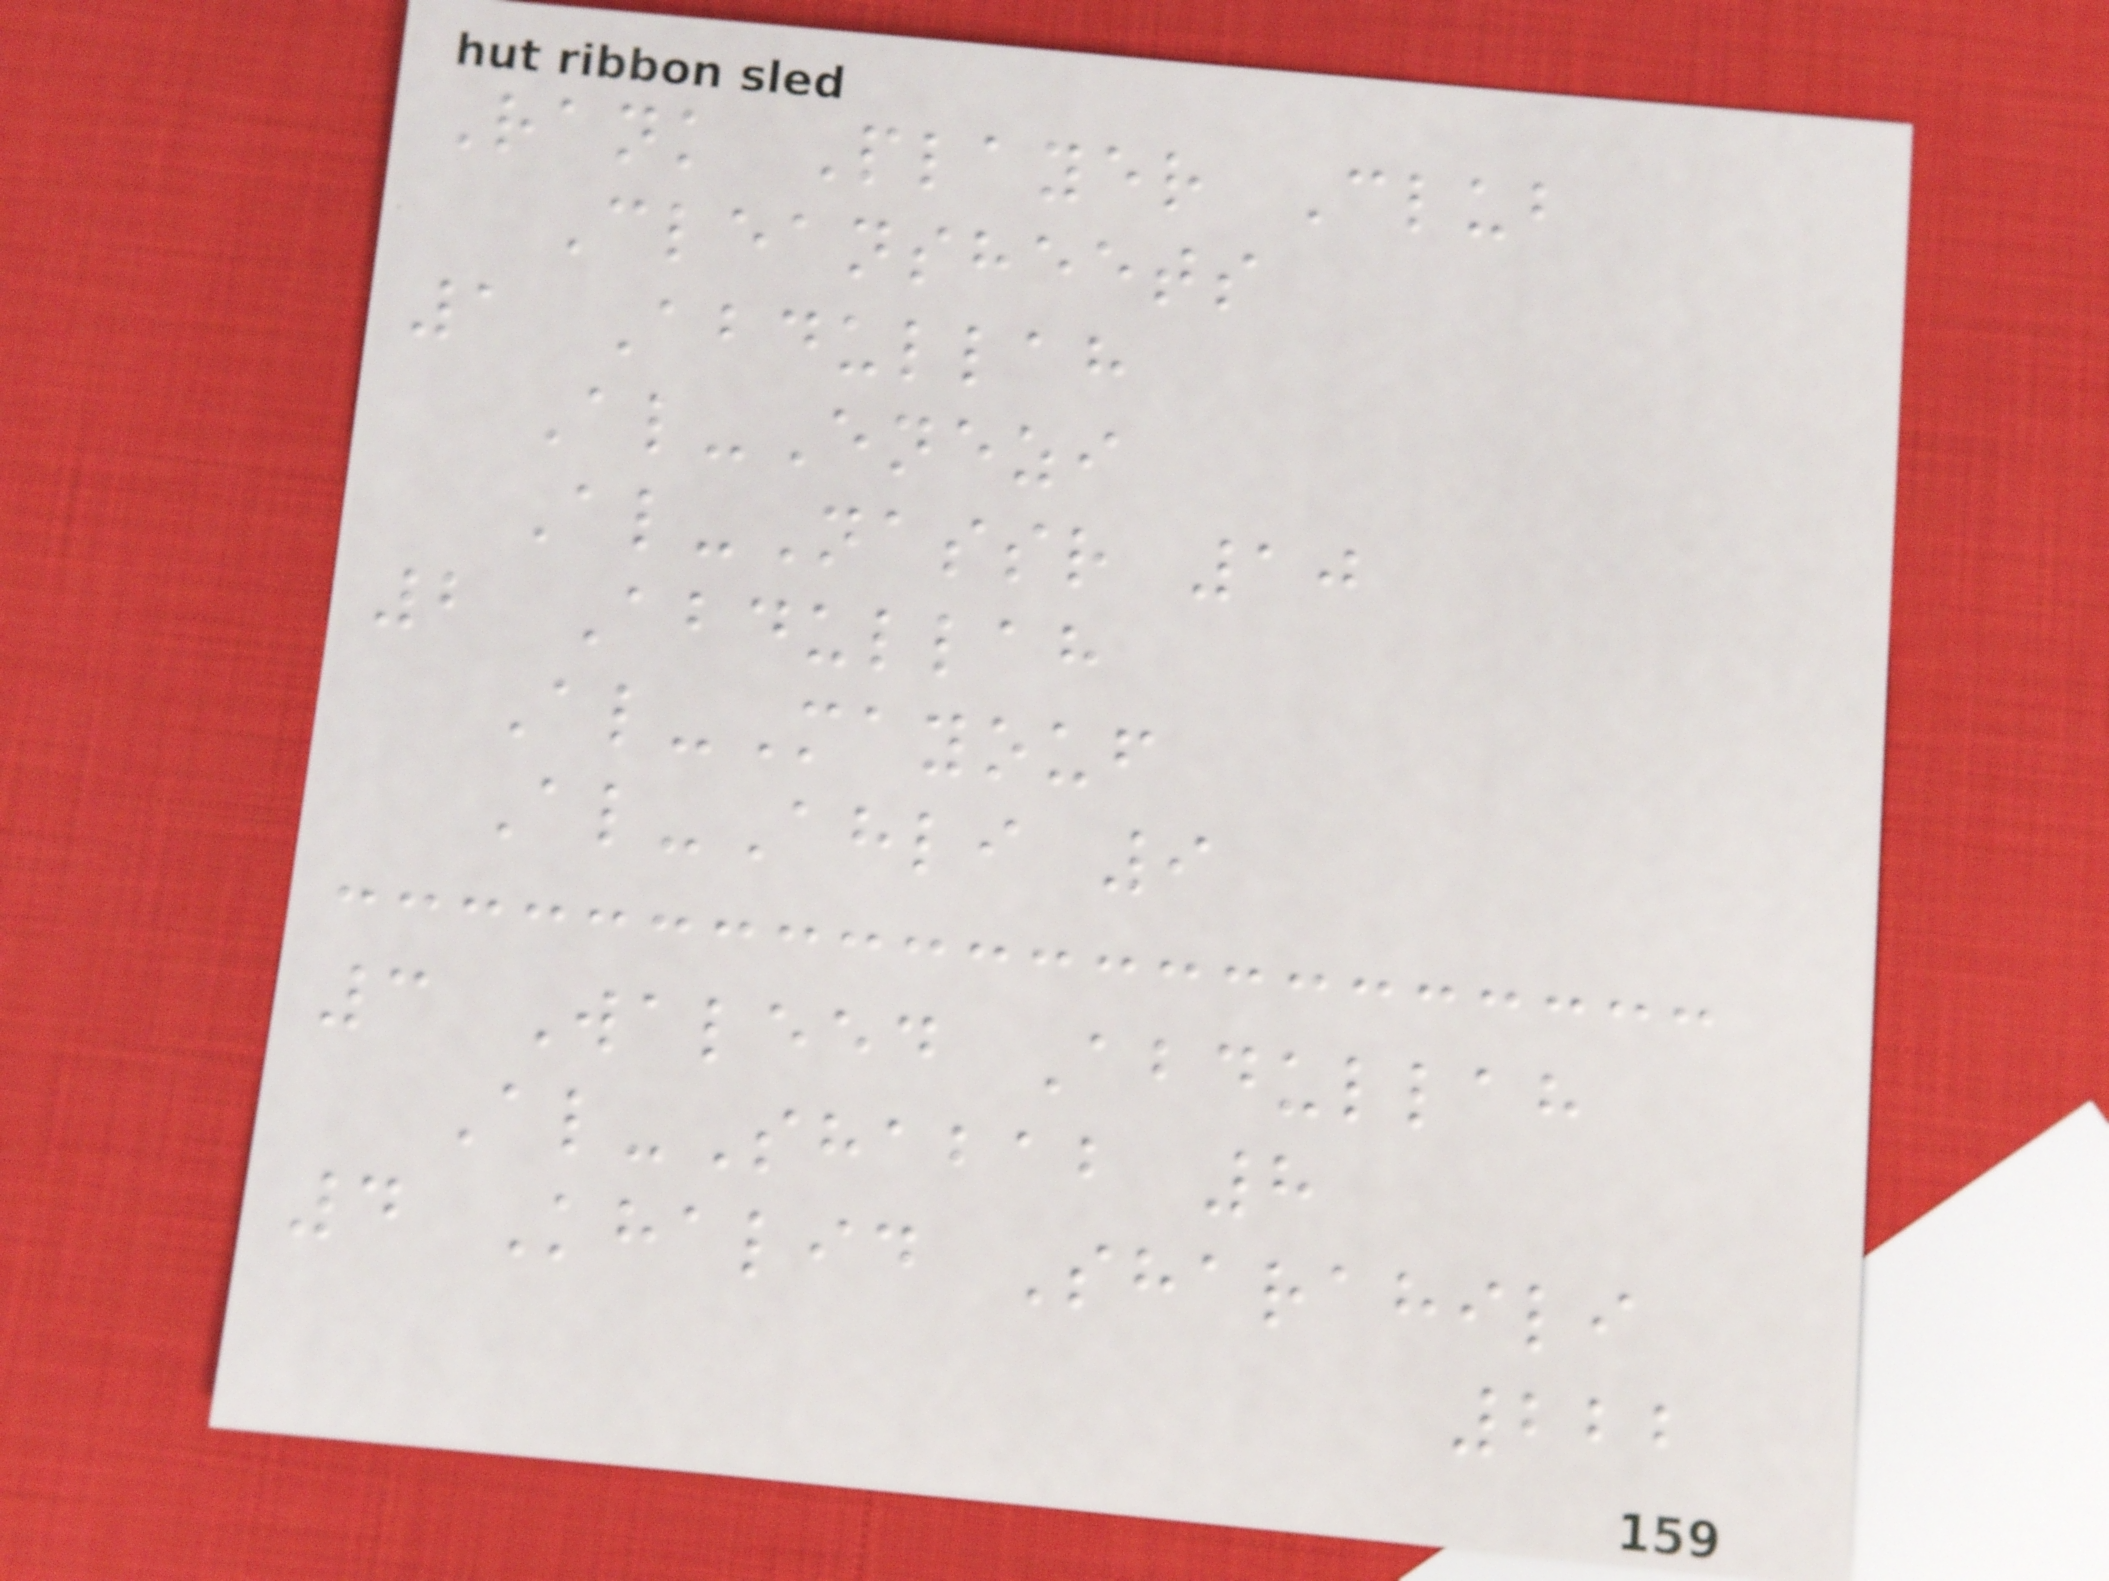Rank Player Club
Cleansheets
1 Abdullah
Al-Enezi
Al-Nassr 10
2 Abdullah
Al-Mayouf
Al-Ahli 9
3 Waleed Abdullah
Al-Shabab 8
4 Khalid Sharahili
222
